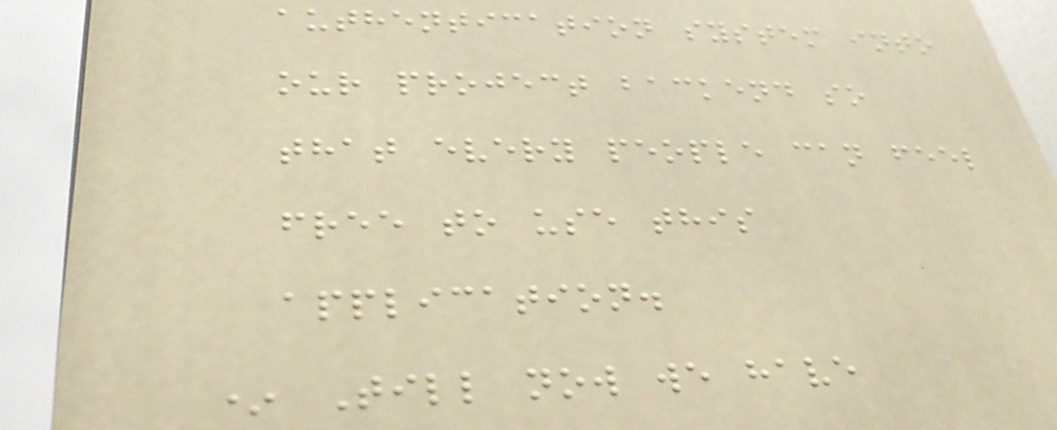authentication system into
our project backend so
that every people can feel
free to use this
application.
* Till now we have
